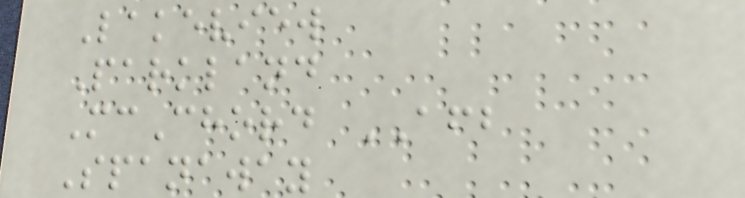Lakeview
Parkland
McChord AFB
Spanaway
